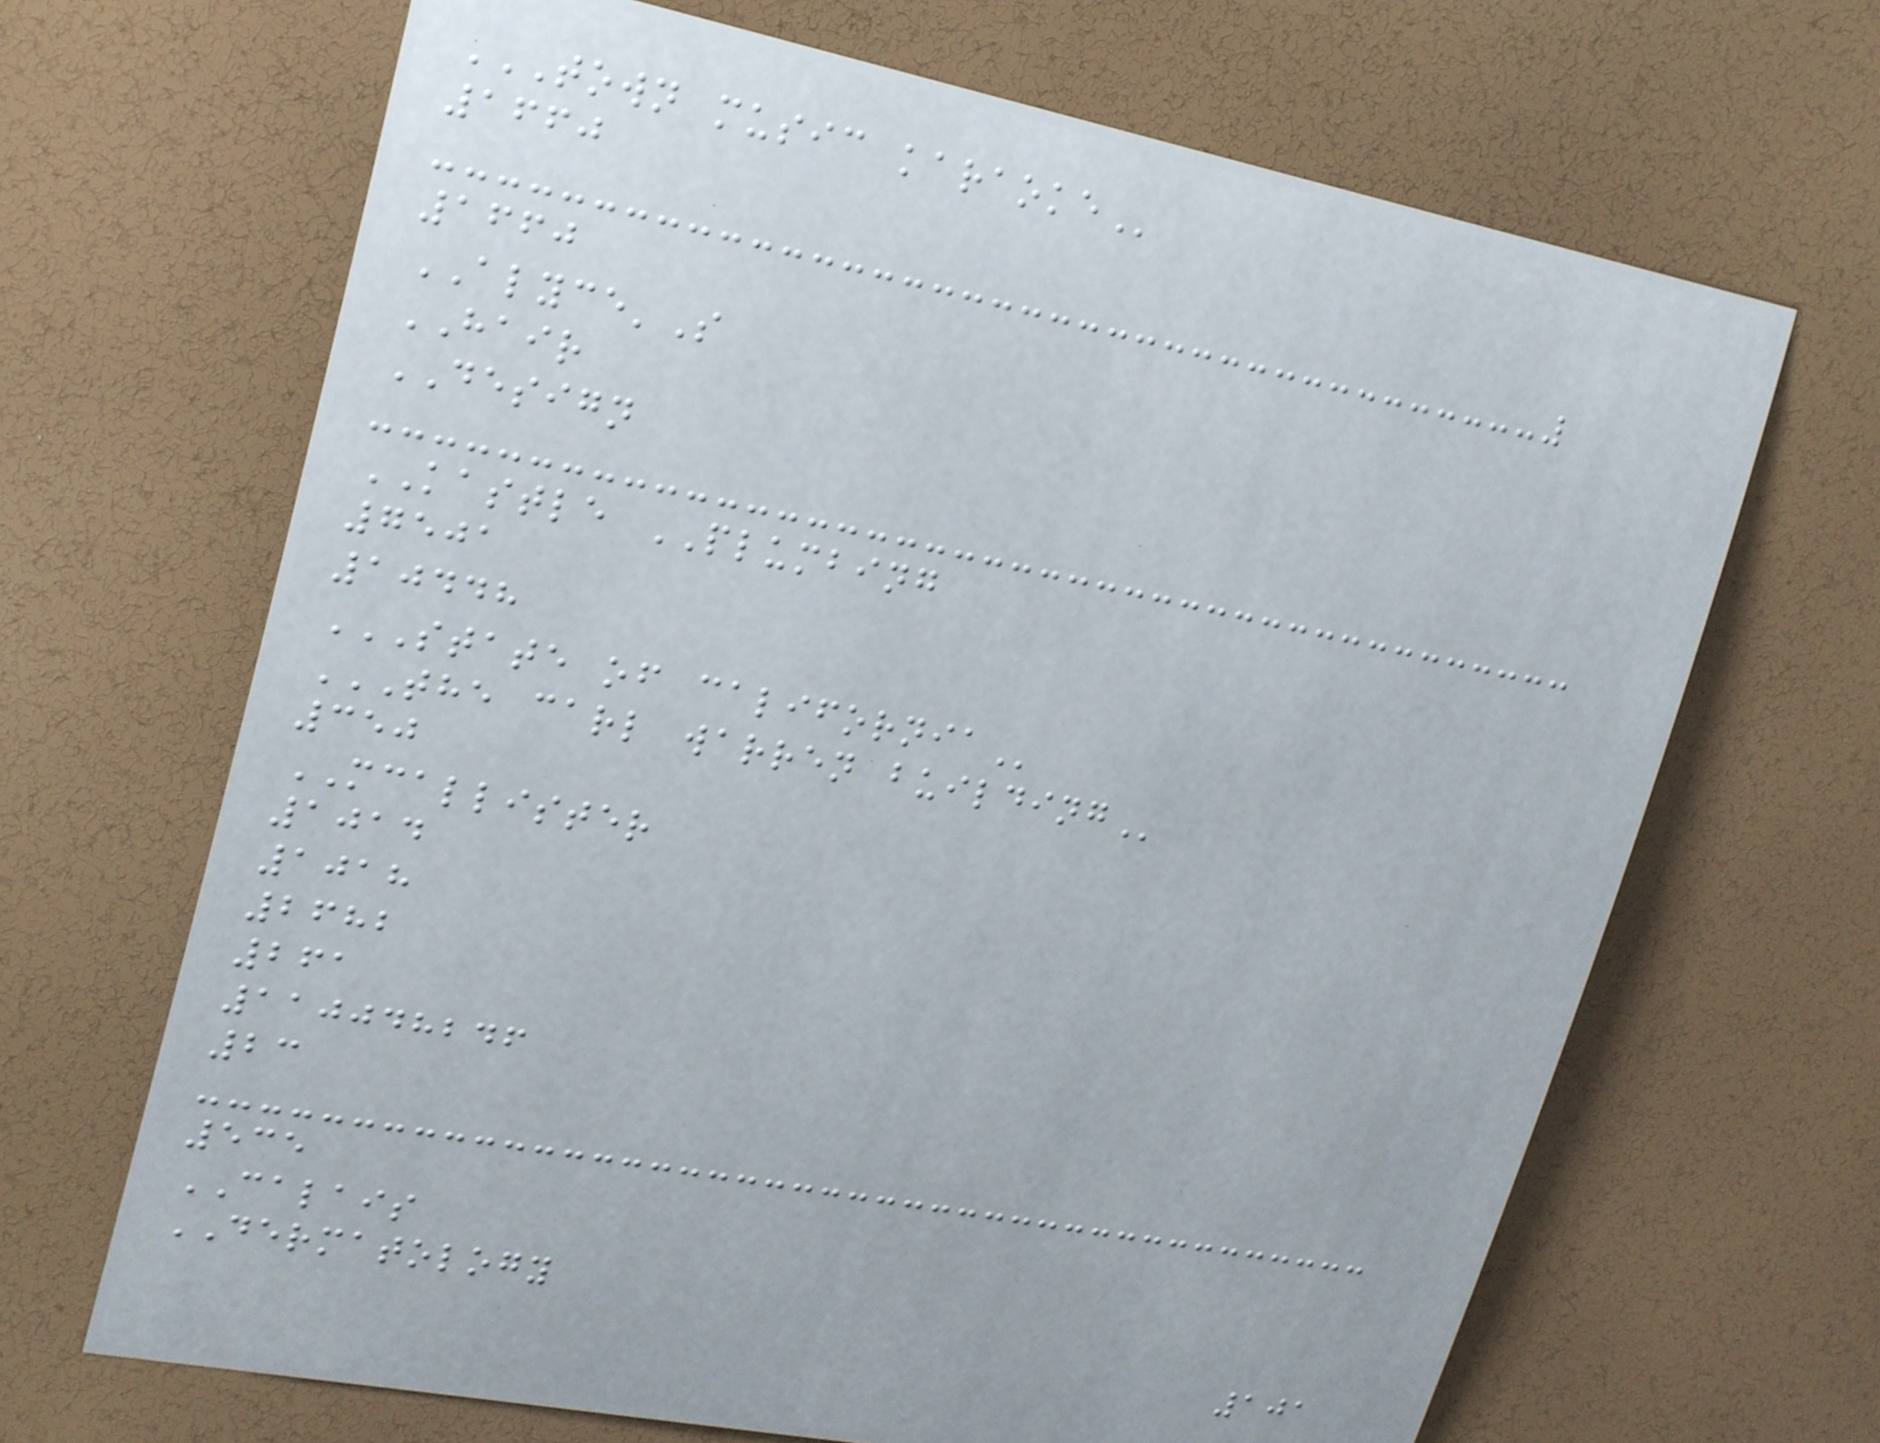TOWN MUSIC KARAOKE
1660
1660
ALYCE'S
HAIR
DESIGN
KASTLE PLUMBING
7501
10448
STATE OF CALIFORNIA
THE CARL WARREN BUILDING
350
MCALLISTER
1014
1018
2682
261
110048246
23
535
CALAIS
DERMATOLOGY
101
